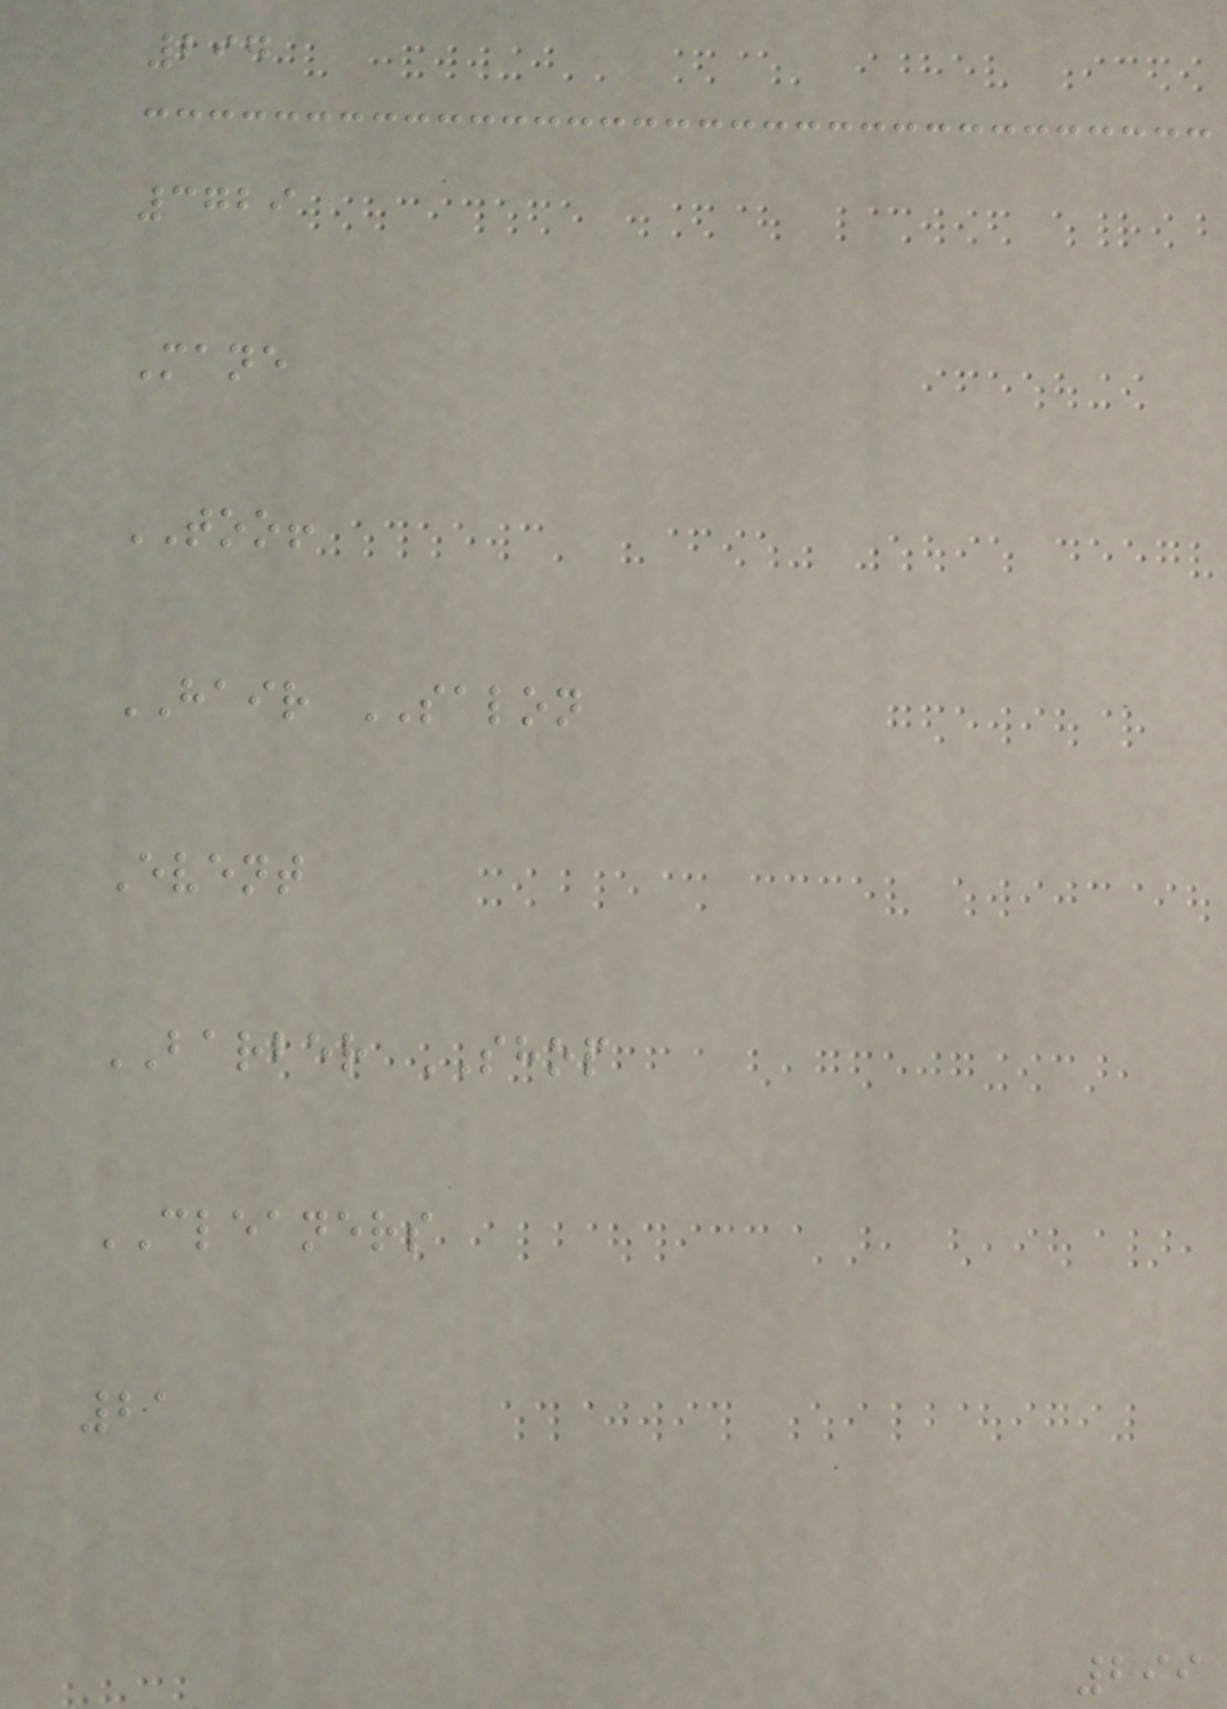294
3729
Mane
TOO!
HAIR SALON
Event
BARBER SHOP
CLEANERS
21
299
